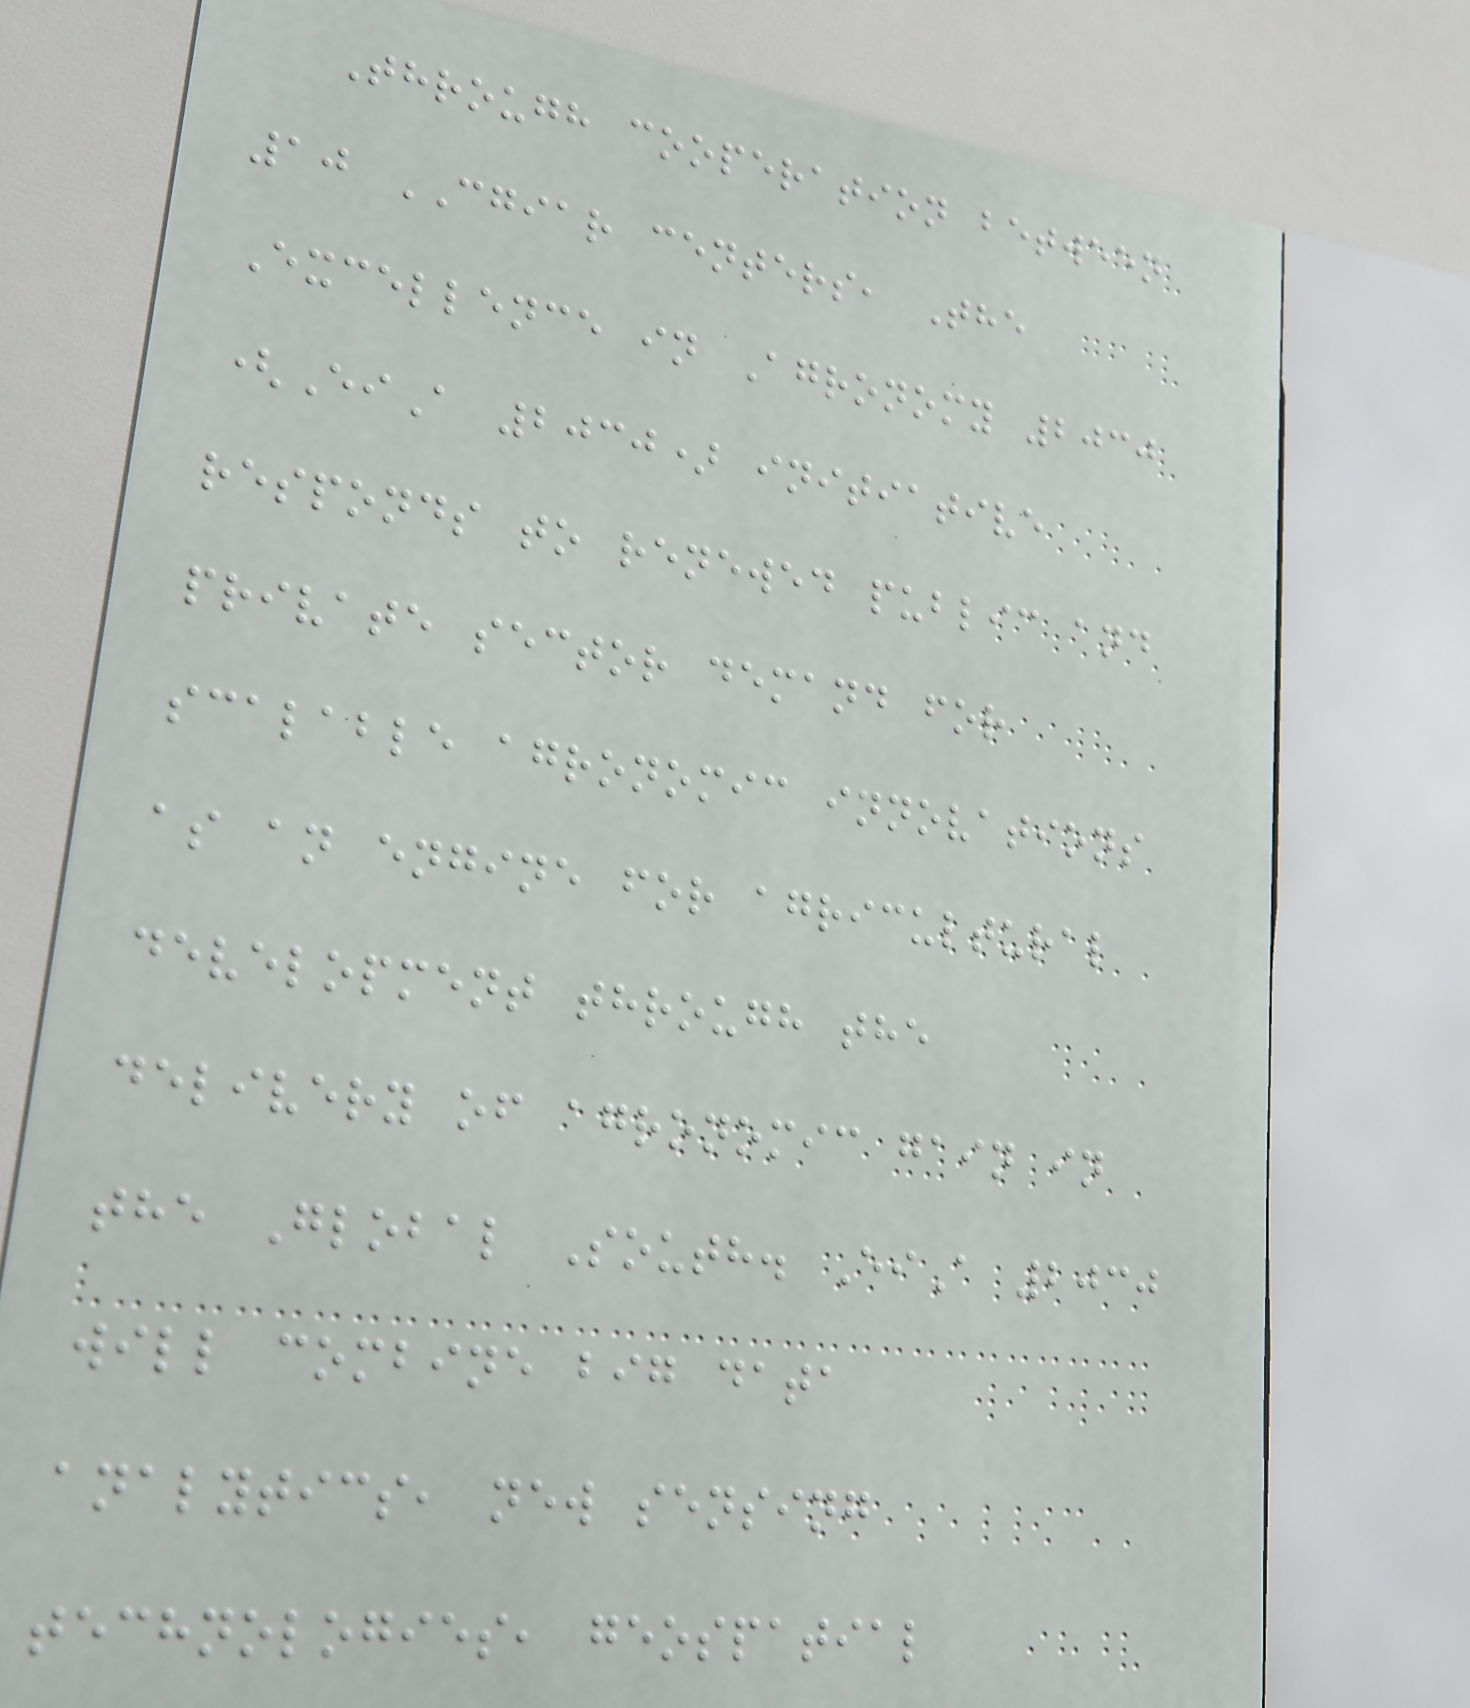Through cooperation between
10 CGIAR centers, The
Excellence in Agronomy 2030
(EiA 2030) initiative
responds to renewed public and
private sector demand for
scalable agronomic innovations
as an engine for agricultural
development through the
delivery of agronomic gain in
the Global South. EiA 2030
will combine big data
analytics, new sensing
technologies, geospatial
